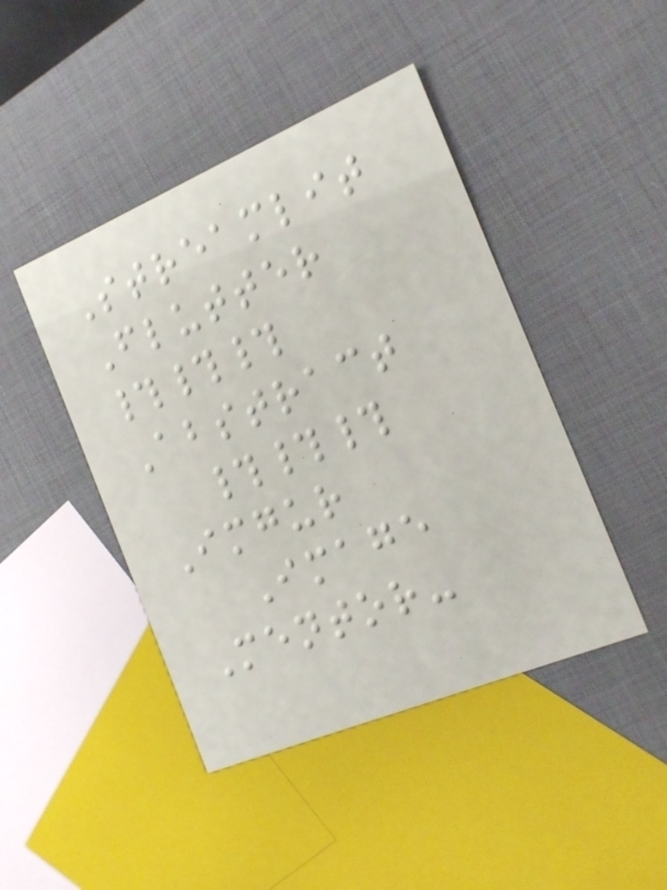Streamlit
Flutter
###
Abstract
###
Imgur
Image
Mentor-
